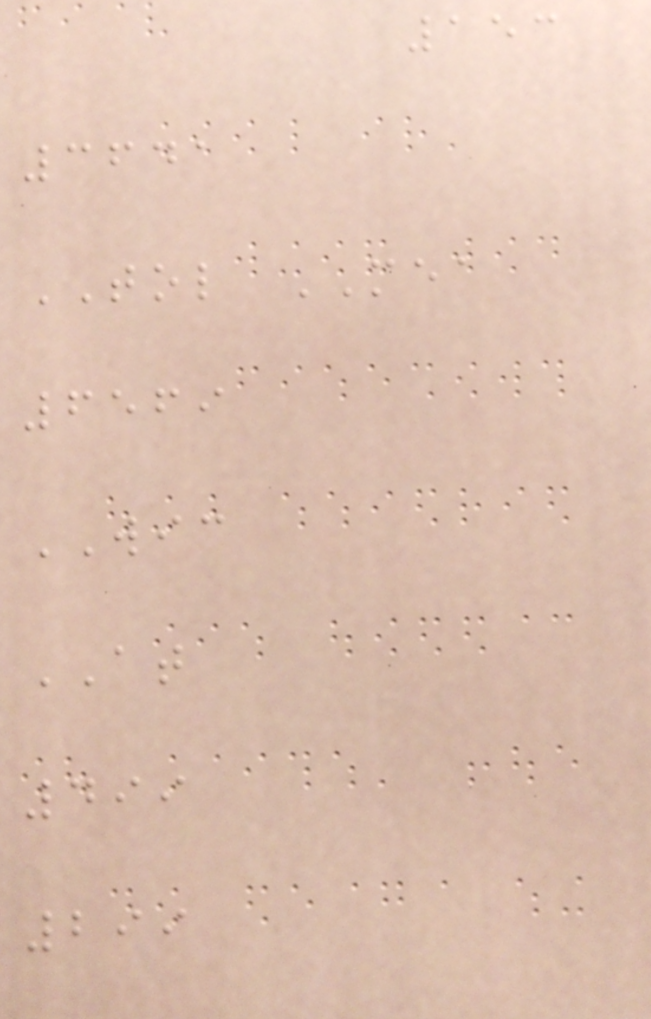153
3641
TOL MEA
6569
WIC
AT
499
299
